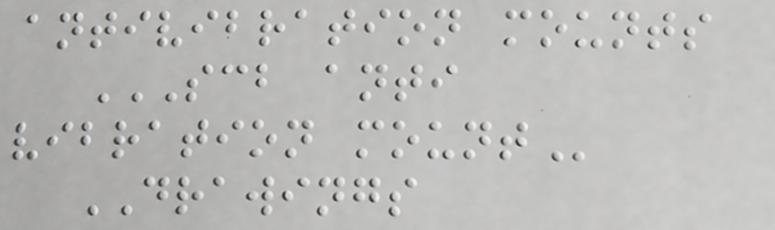antivibration mounts
SCB ANTI
VIBRATION MOUNT
DRAWINGS
